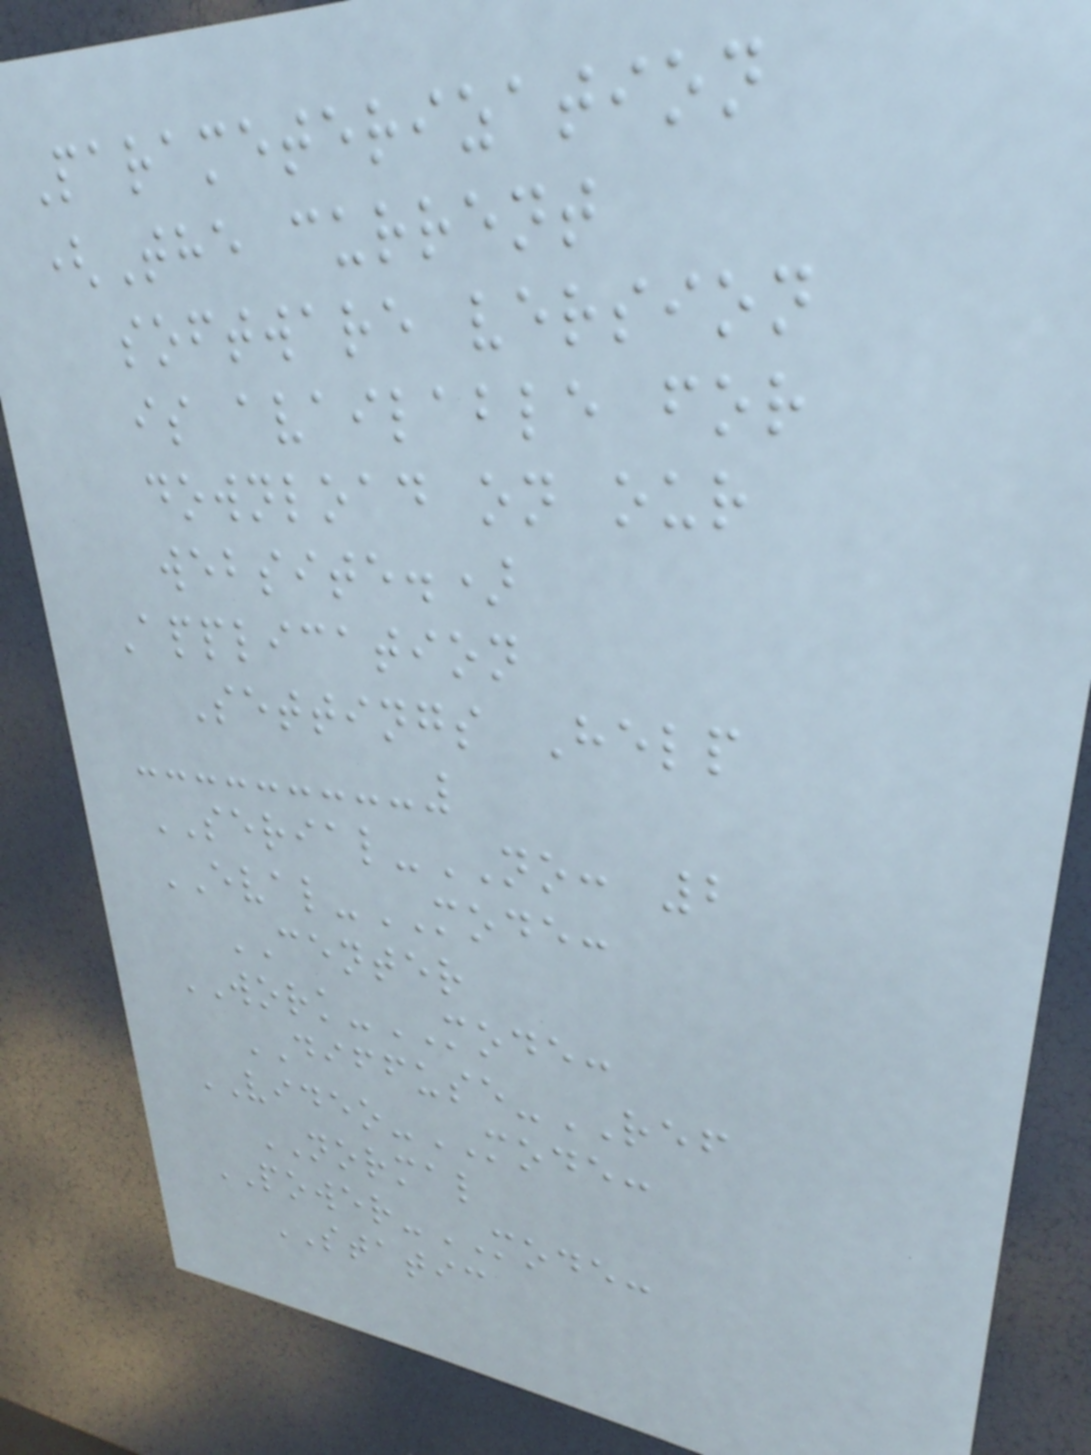Parameterization
(The current
software version
is available for
download on our
website.)
Application
Settings Help
SERIAL-NO: 2
EVAL-MODE:
CENTER
WORK-MODE:
DIFFUSE-REF
VIDEO-MODE:
NORMAL
POWER-MODE:
STATIC
